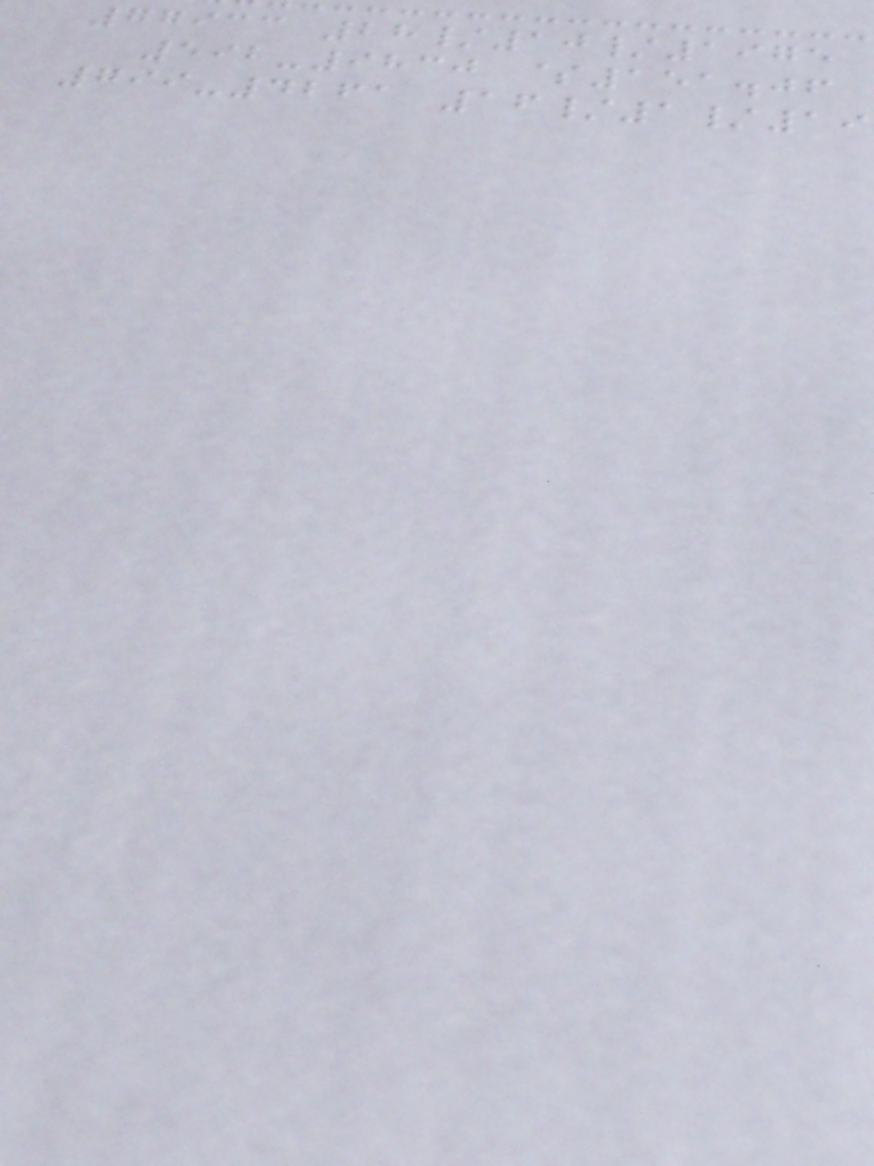77933 28/10/1975
592-9830 $151.06
799-4261 16/1/19
